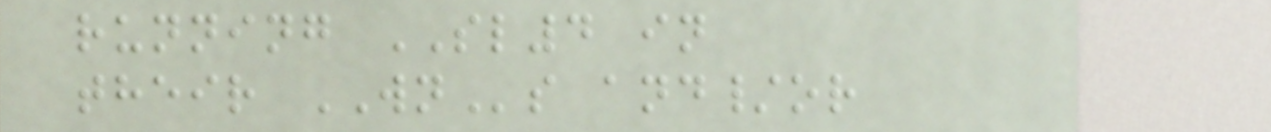running SL4 in
their WNs and/or
